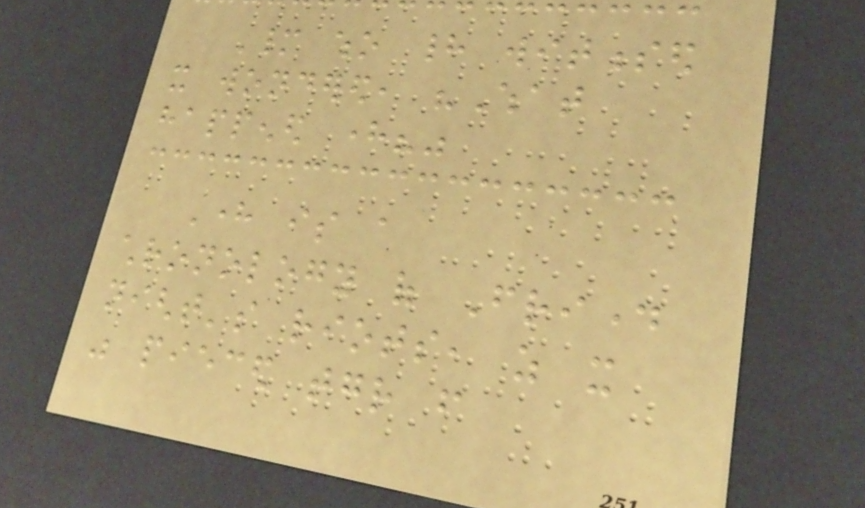Many who had witnessed
it wondered, "What
happened here?"
Here is a
chronology of Friday
night's riots, as it
was pieced together from
